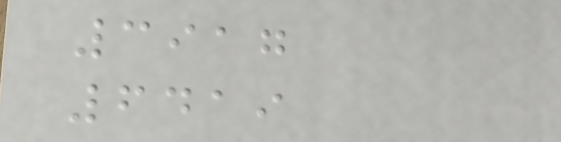3917
6419
